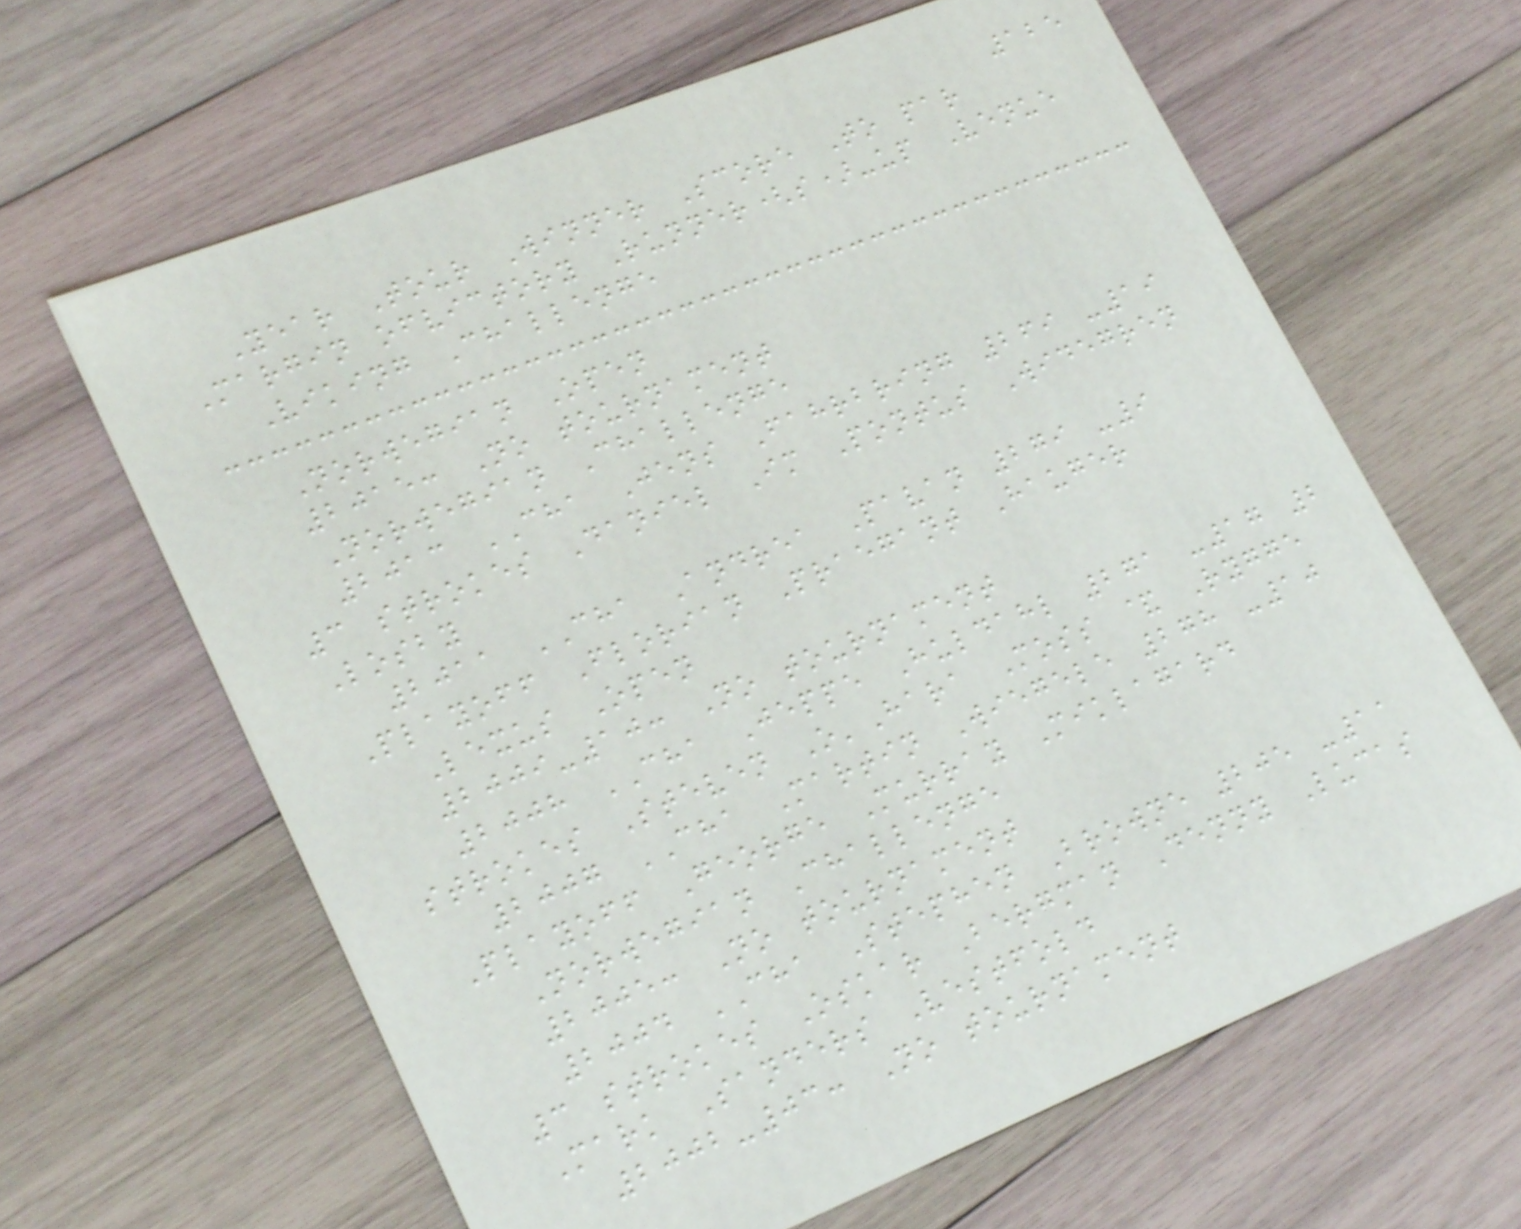125
Year Tour Winner Score To par
Margin ofvictory Runner(s)-up Venue
Viking Challenge
Norwegian Open
2015: No tournament
Norwegian Challenge
2013 CHA Jens Fahrbring 269 -19
3 strokes Daniel Im Pontus Widegren
Losby
2011 CHA Andrea Pavan 279 -9
Playoff Florian Praegant Hauger
Lexus Open
2009-10: No tournament
2008 CHA Jeppe Huldahl 271 -17 2
strokes Steven O'Hara Moss & Rygge
2007 CHA Martin Wiegele 278 -10
Playoff George Murray Miklagard
Norwegian Challenge
2005: No tournament
2004 CHA Stephen Browne 205 -11
3 strokes Oskar Bergman Denny Lucas
Mark Sanders Vestfold
2002-03: No tournament
